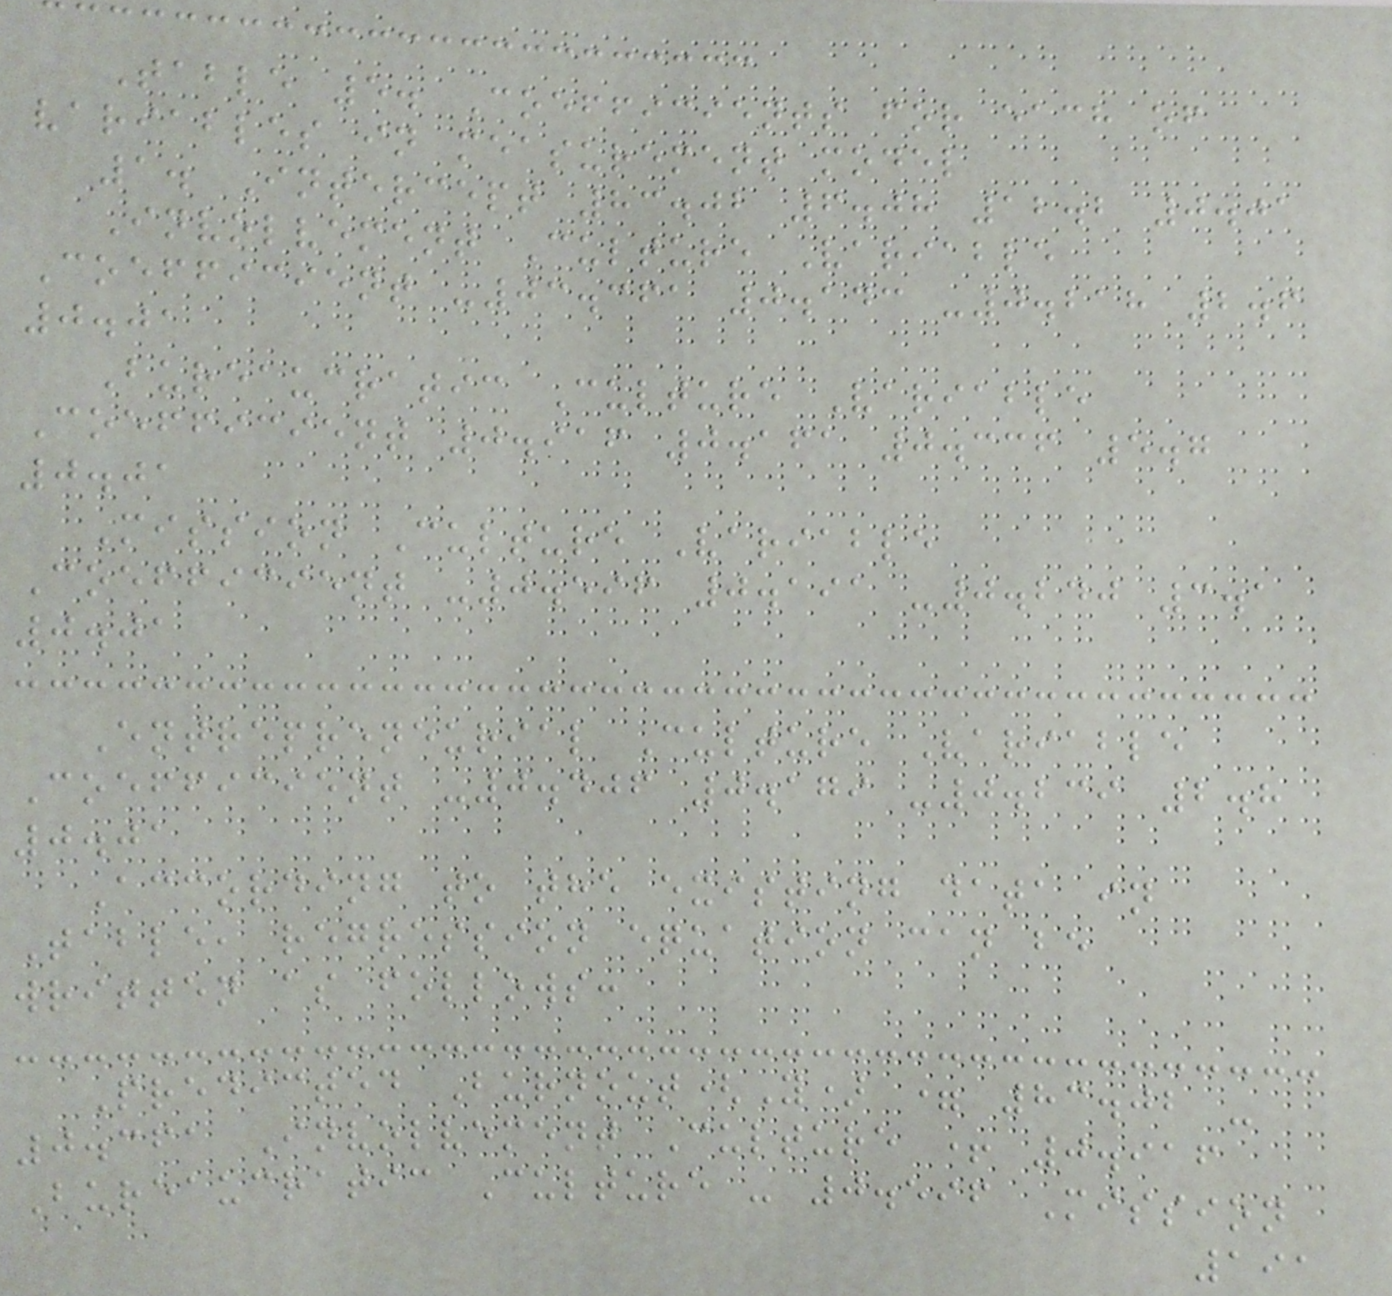Table 5. Coefficients for each of
variables in measurement model
1. Intercept 83.02 6.08 12.2 0.01
Involvement Culture Variable
Coefficient -03.361 0.143 -0.218 2.6
0.01
Bureaucratic Culture Variable
Coefficient 0.916 0.161 0.336 5.7
0.01
Mission Culture Variable
Coefficient -0.596 0.191 -0.240 3.1
0.01
Entrepreneurial Culture Variable
Coefficient -0.406 0.179 -0.239 2.8
0.01
According to the existing data in
Table, regression equation can be
written as follows:
Predicted Burnout(Y) = 83.02 -
0.361 Involvement Culture + 0.916
Bureaucratic Culture - 0.596 Mission
191
